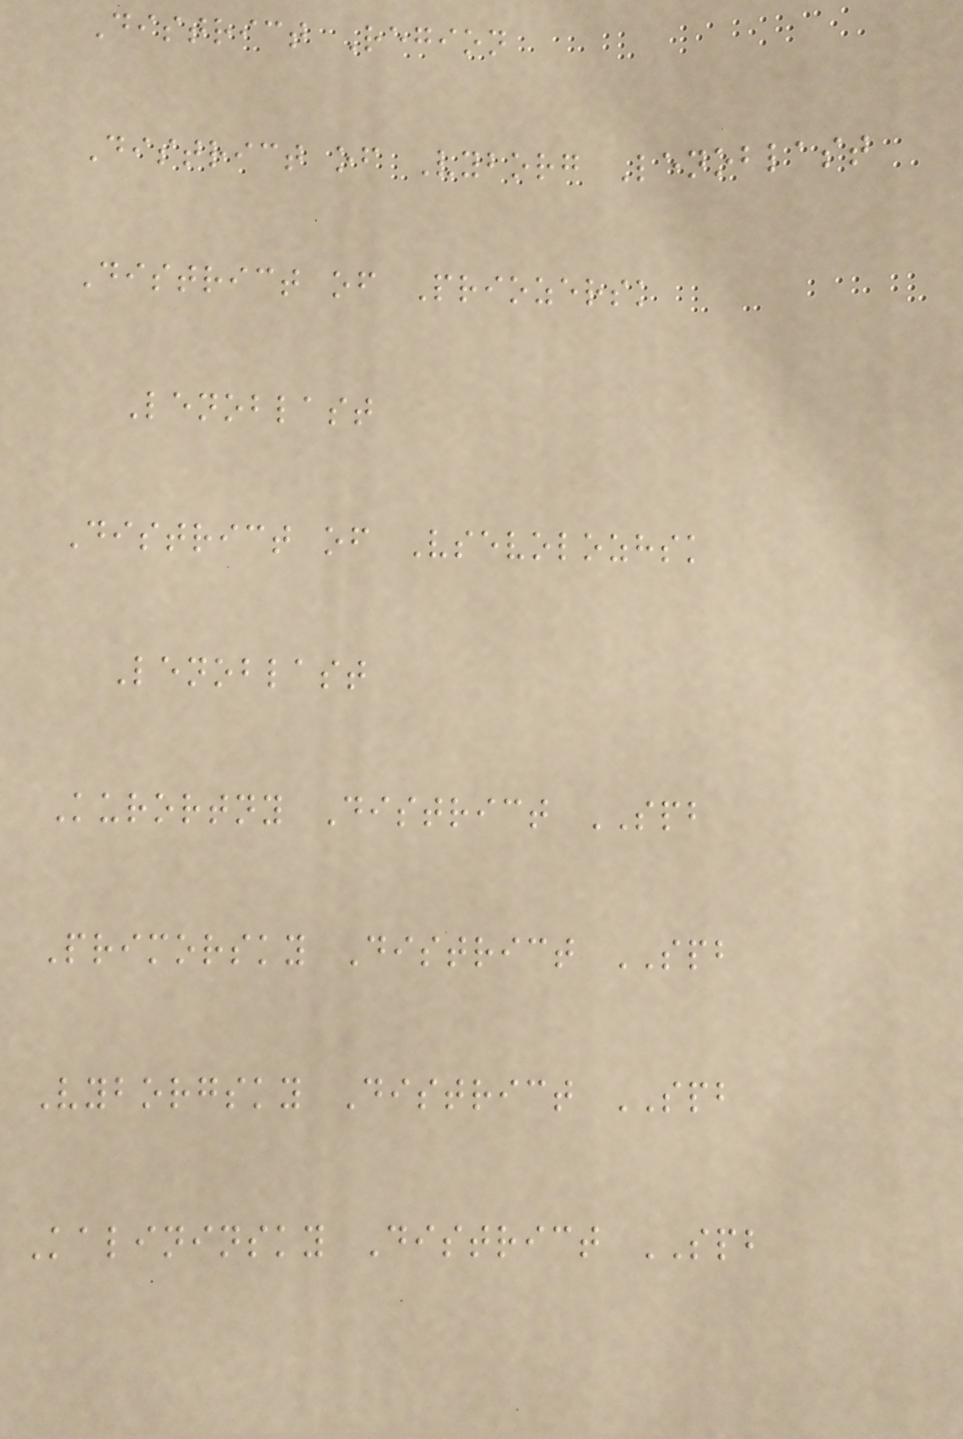District Region
District of Vyborg Lenoblast
District of Priozersk
Lenoblast
District of Vsevolozhsk
Lenoblast
Kurortny District SPB
Primorsky District SPB
Vyborgsky District SPB
Kalininsky District SPB
